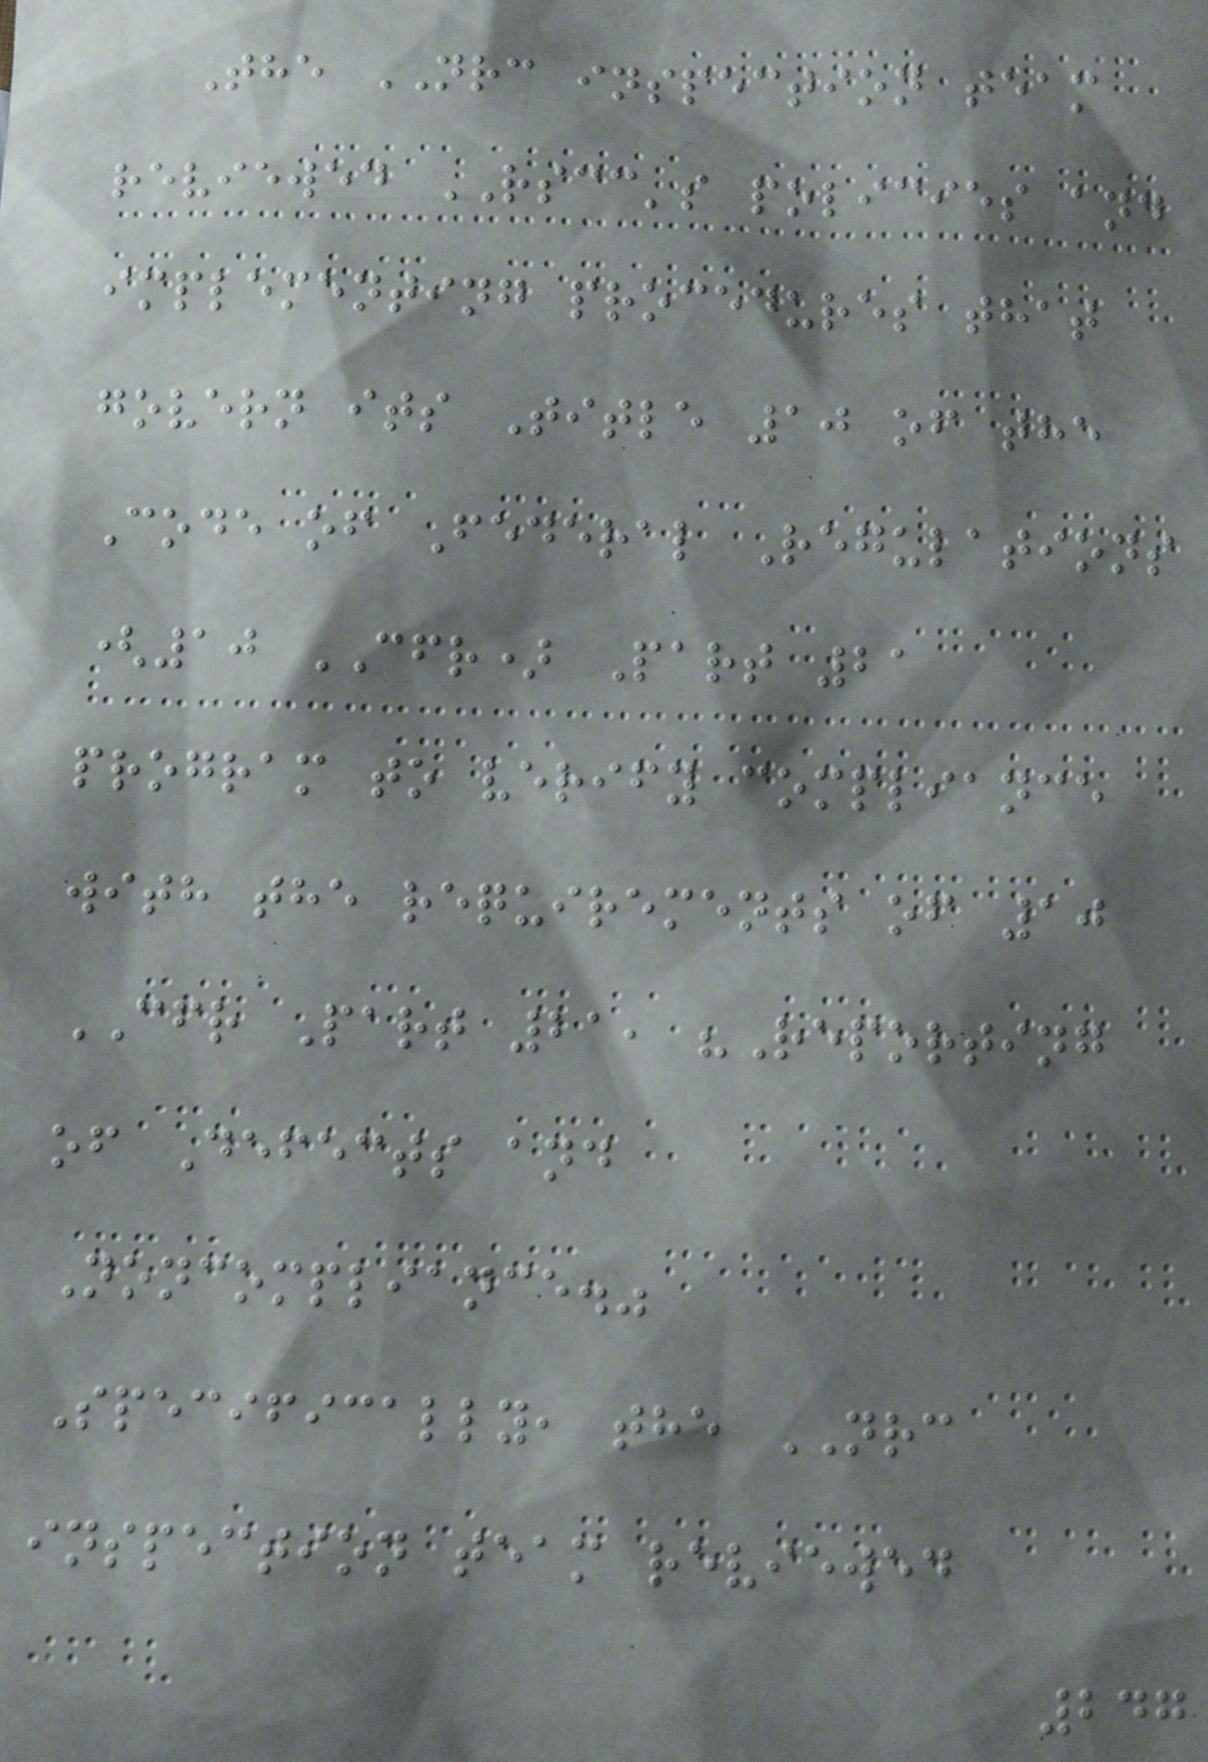The NRC inspection team
reviewed RSCC's policies and
implementing procedures that
govern its Title 10 of the
Code of Federal Regulations
(10 CFR) Part 21
program to verify compliance
with the requirements of 10
CFR Part 21, "Reporting
of Defects and
Noncompliance."
Specifically, the NRC
inspection team reviewed
247
